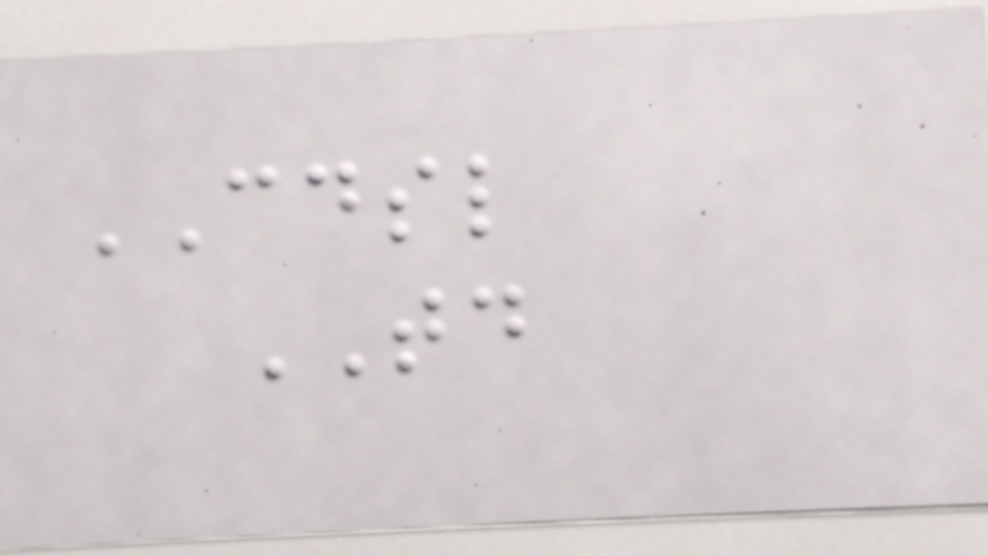CDSL
TODAY
